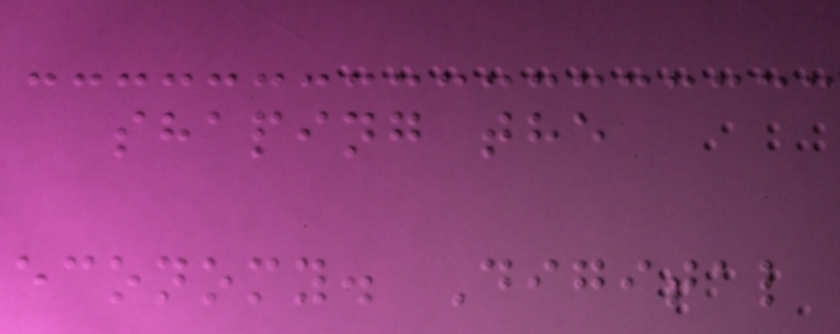shaping the
economy. Digital
